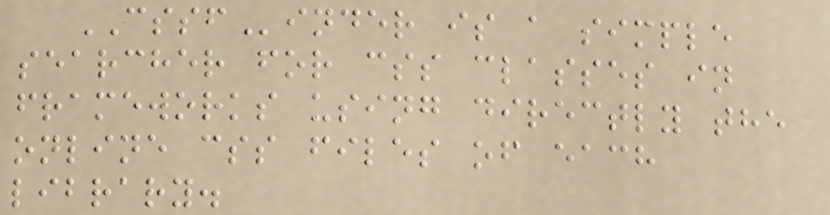CSSFinder is a simple
searcher for css classes in
frameworks using directly the
online css files of each
library.
